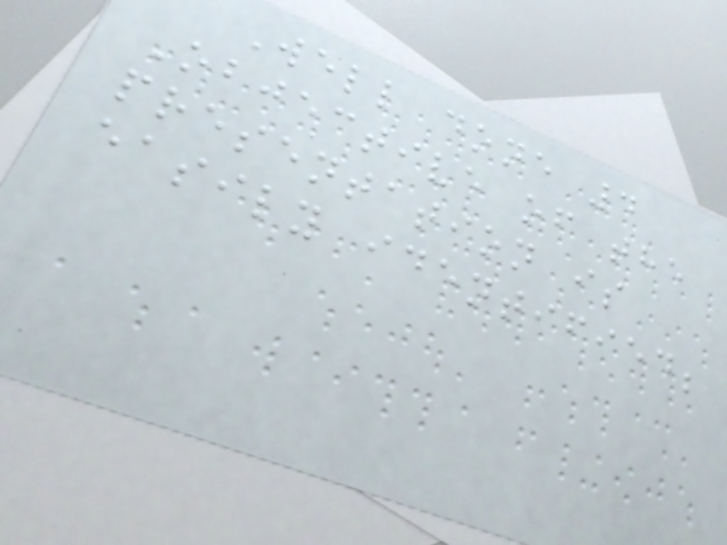Well done 4
Objective of the
presentation is
easily identified;
